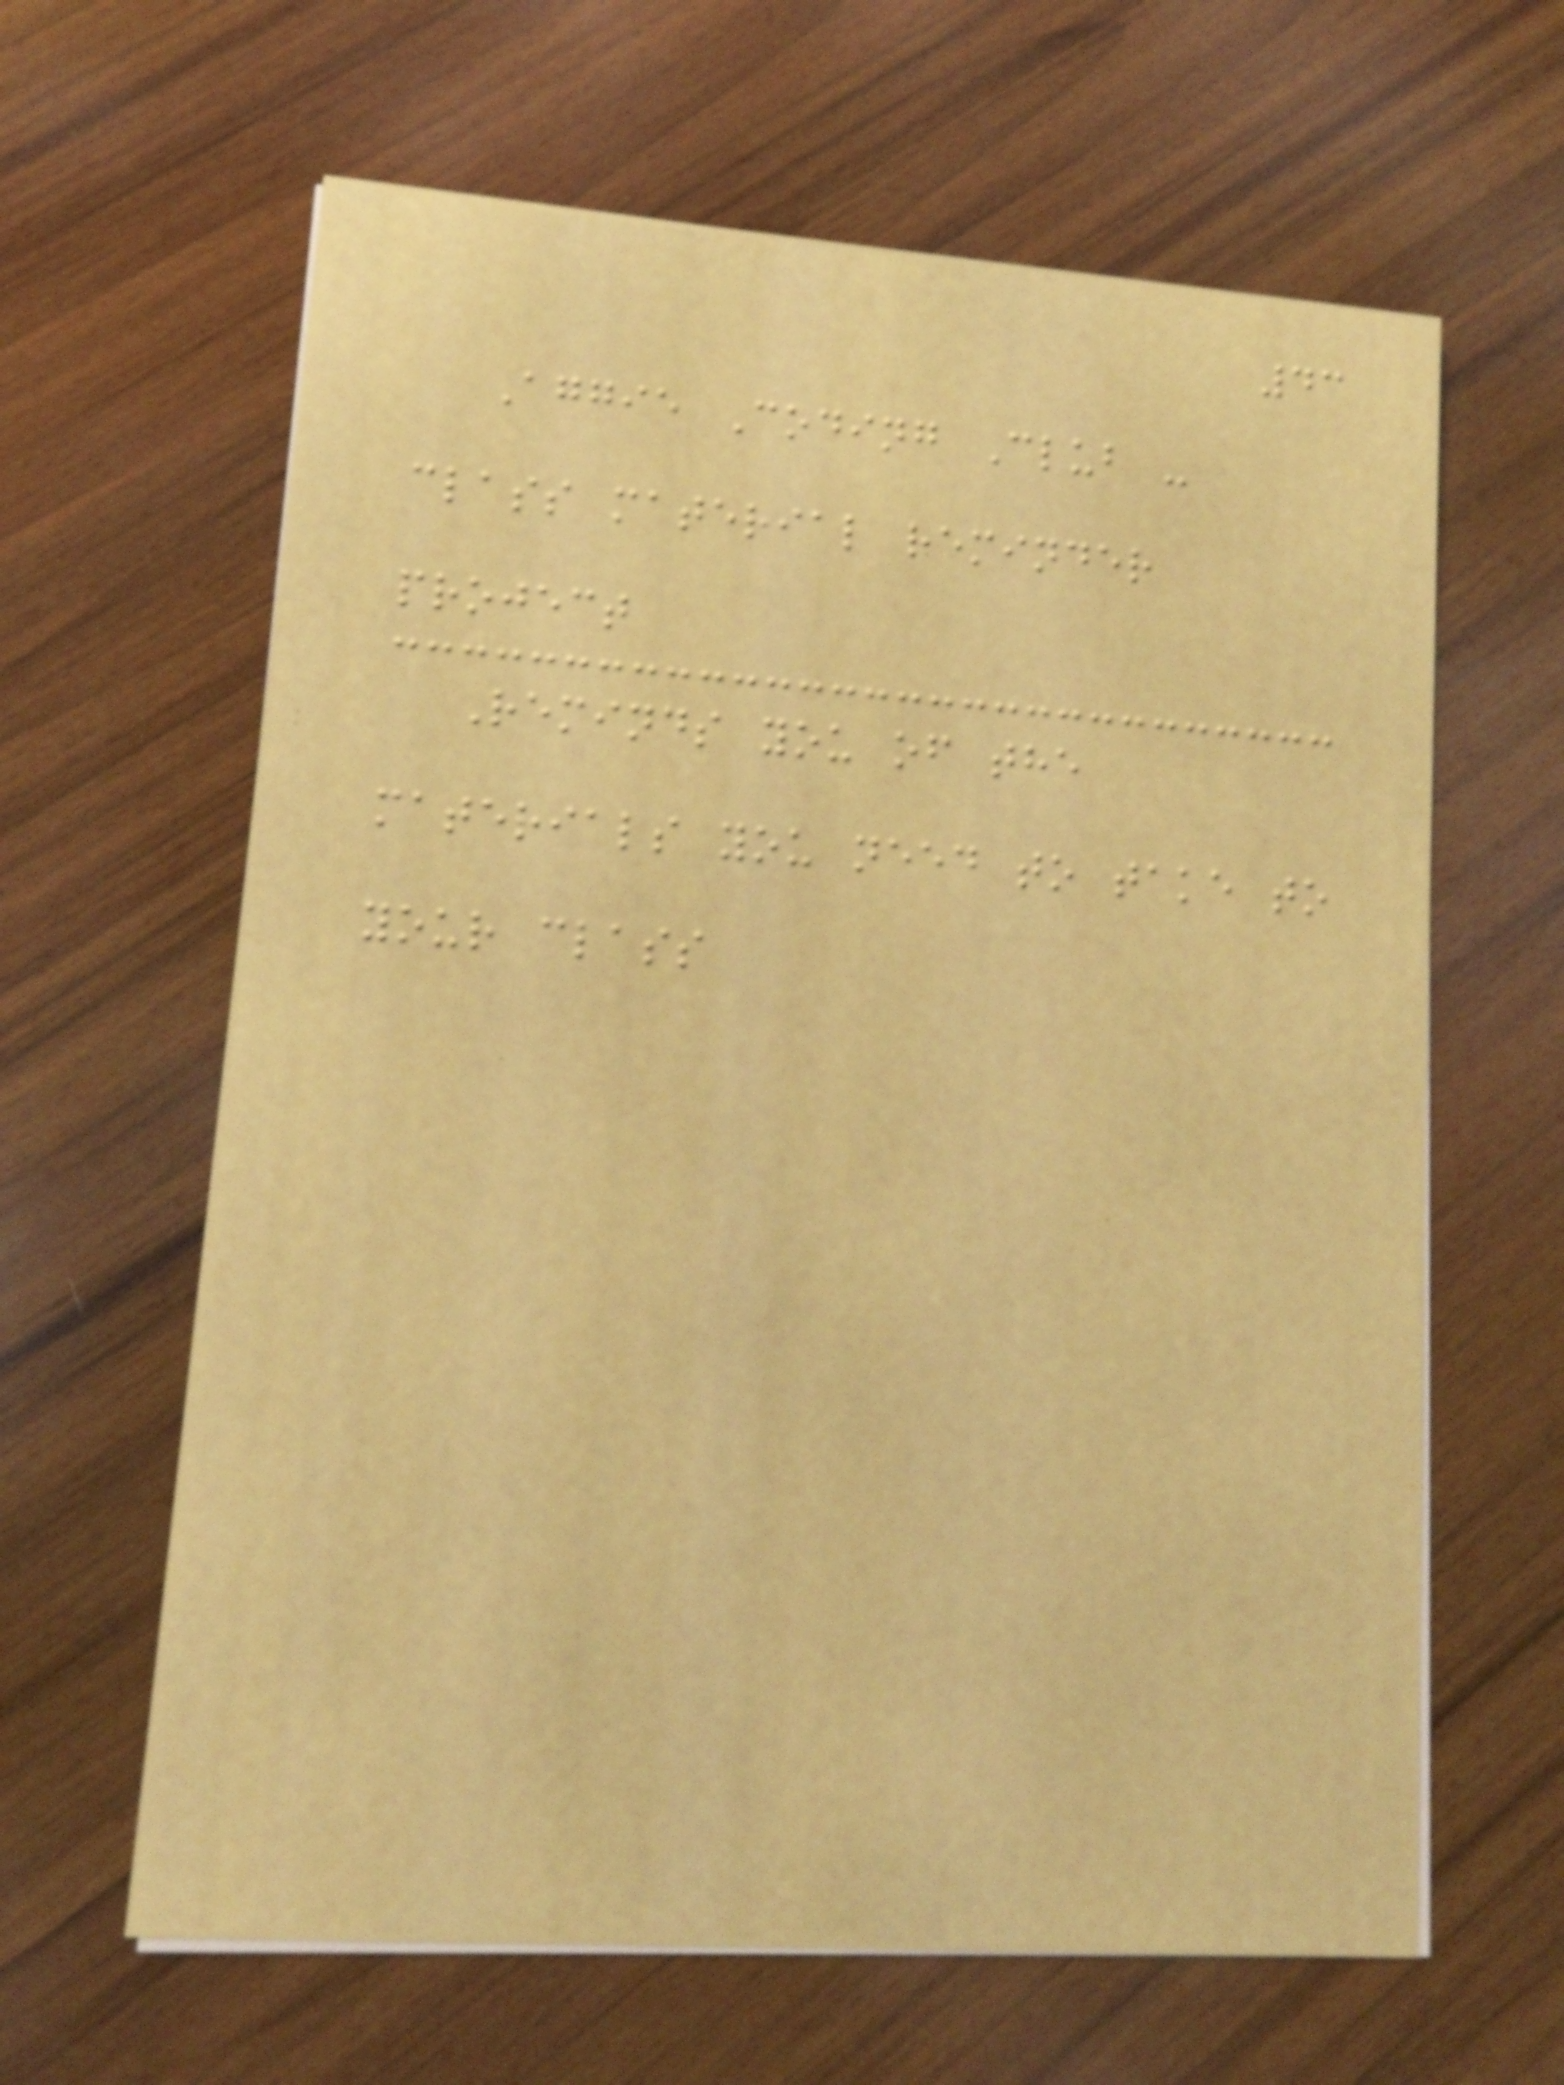43
Aggie Coding Club -
class material reminder
project
Reminds you of the
materials you need to take to
your class
